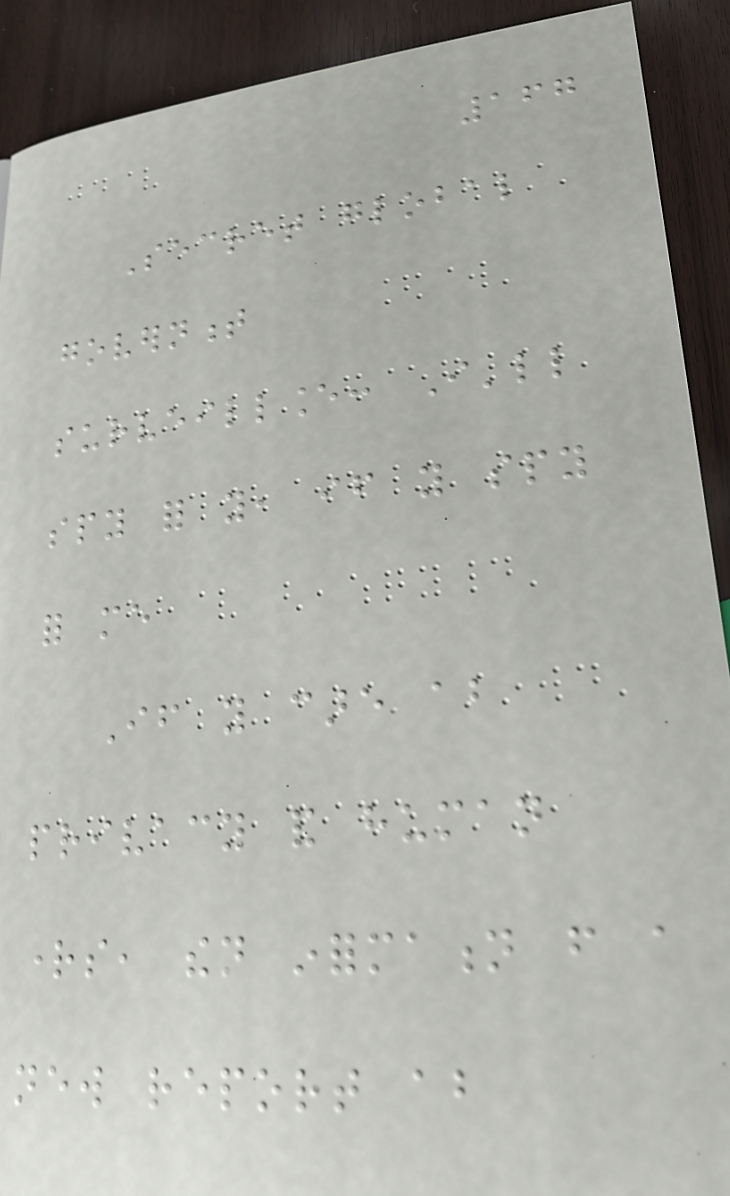167
Secret global
government
surveillance: I'll
spy for you, if you spy
for me
If you care about
privacy and human
rights, then information from a
new report about
